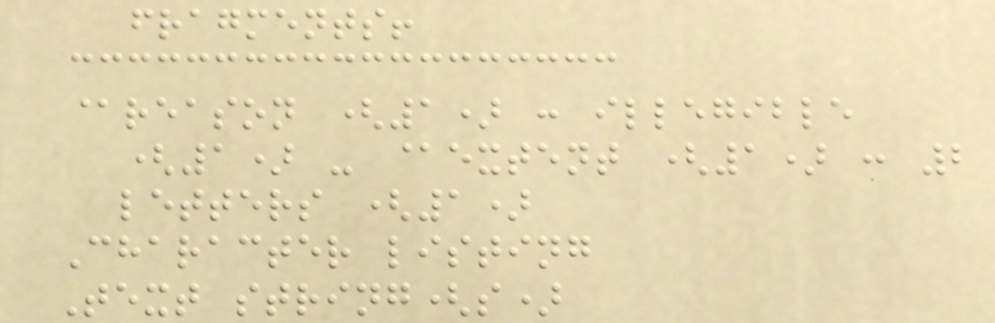fragments!
@reason (1) : illegible
(1) - @extent (1) : 2
letters (1)
Character listing
Text string(s)
